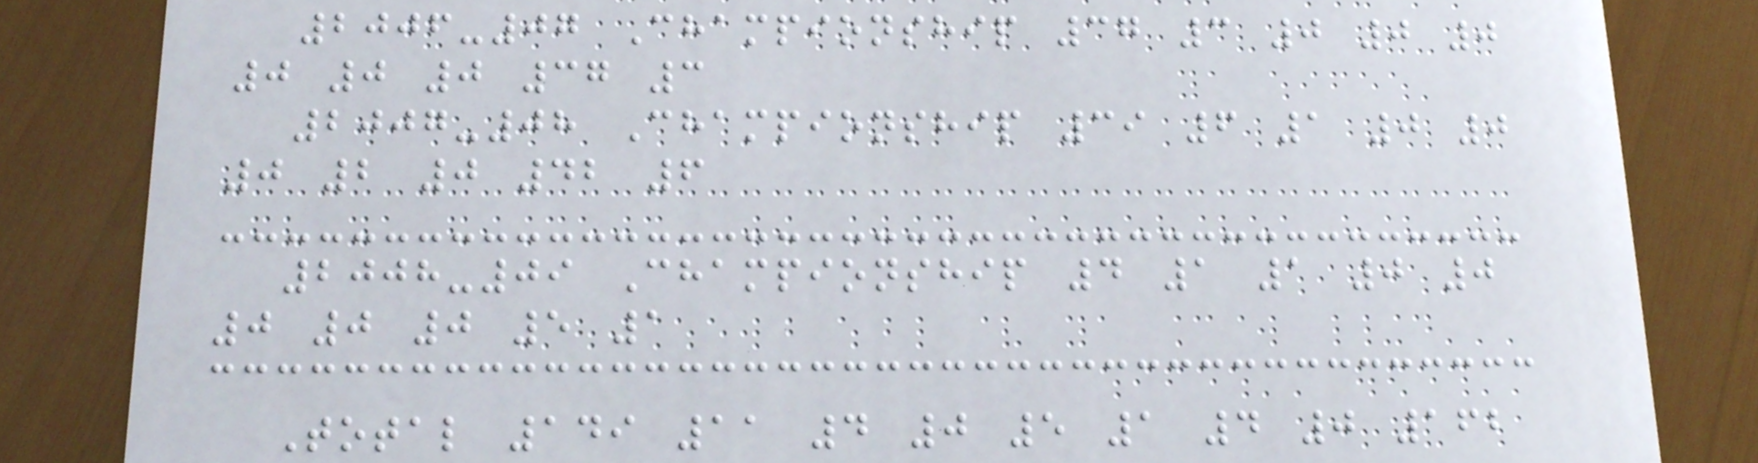2006-07 Championship 37 3 0 0 0
0 0 0 37 3
2007-08 Championship 39 6 1 0 0
0 2 0 42 6
2008-09 Championship 4 1 1 0 0
0 0 0 5 1
Total 149 11 4 0 5 1 4 0 162
